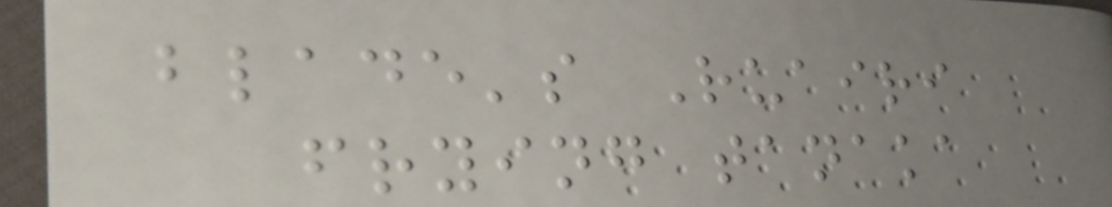blade's Ruairi
frying tanaka
